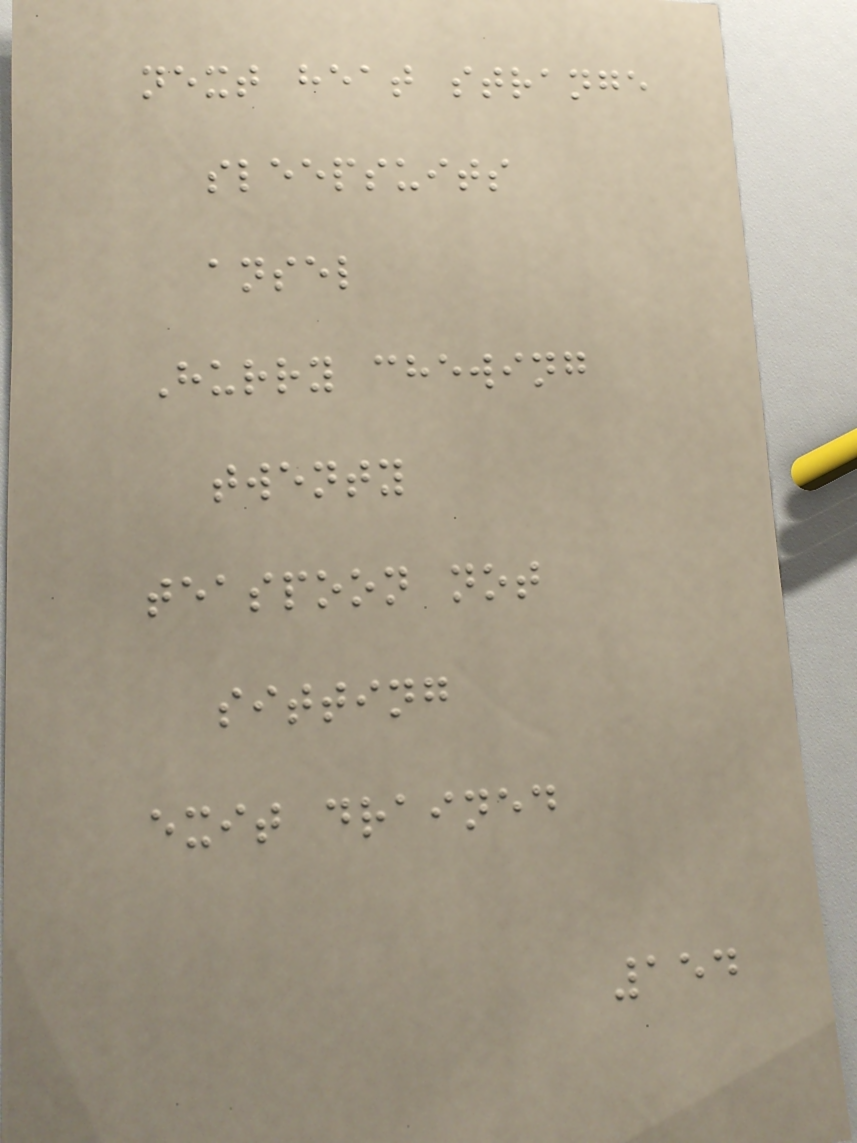next heat strange
sleepsuits
ansel
Hurry chewing
twenty
teaspoon not
sitting
exit drained
154
